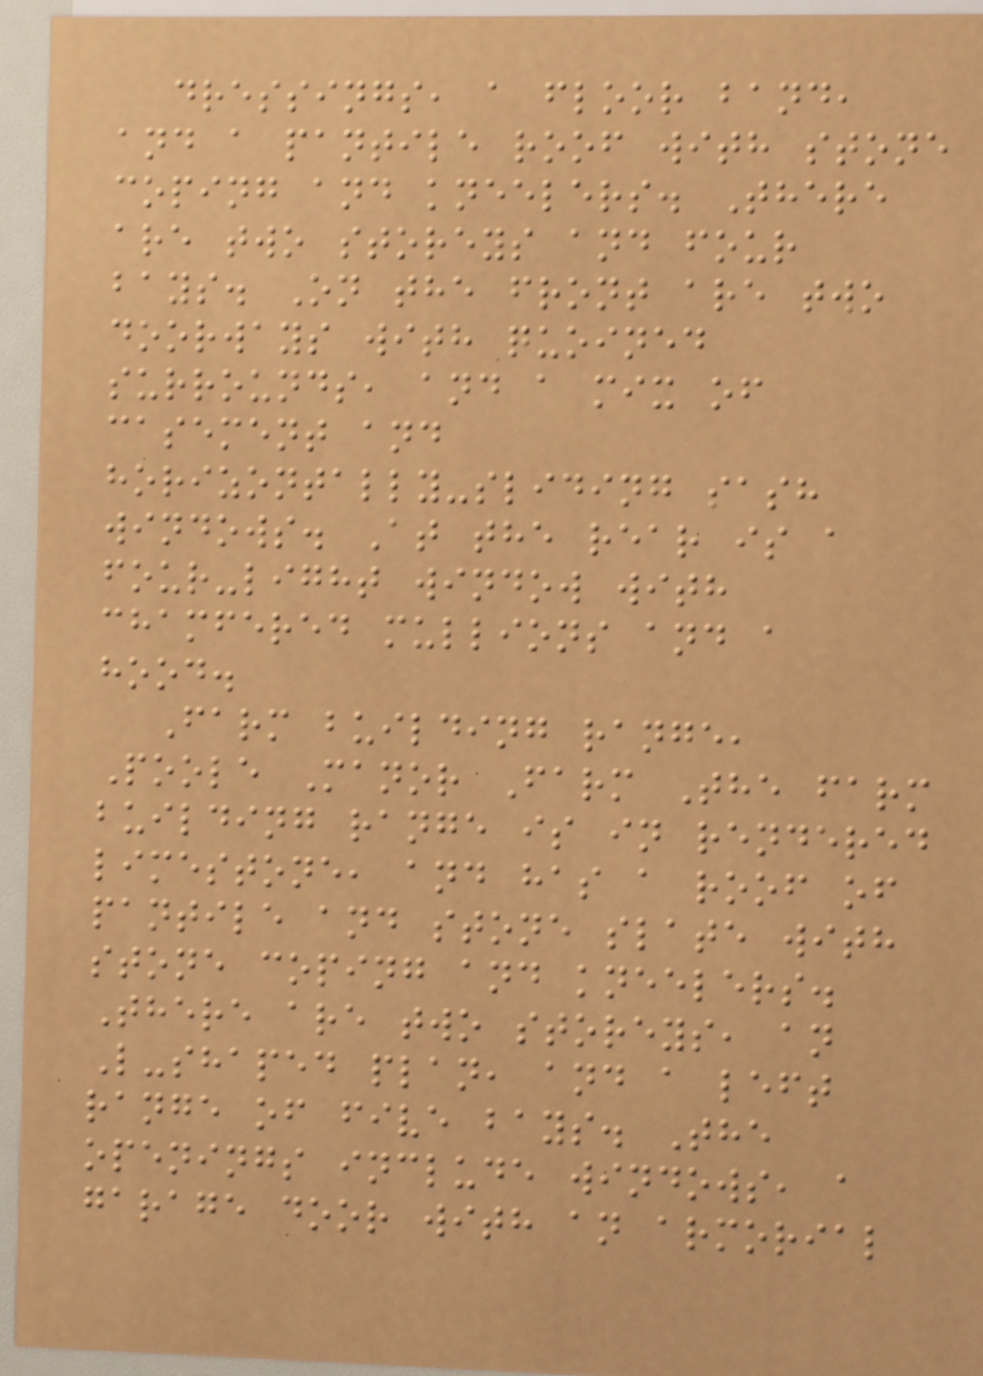dressings, a floor band,
and a pantile roof with stone
coping and kneelers. There
are two storeys and four
bays. On the front are two
doorways with quoined
surrounds, and a mix of
casement and
horizontally-sliding sash
windows. At the rear is a
four-light window with
chamfered mullions and a
hood.
Farm building range,
Poole Manor Farm The farm
building range is in rendered
limestone, and has a roof of
pantile and stone slate with
stone coping and kneelers.
There are two storeys, an
L-shaped plan, and a left
range of five bays. The
openings include windows, a
garage door with an armorial
